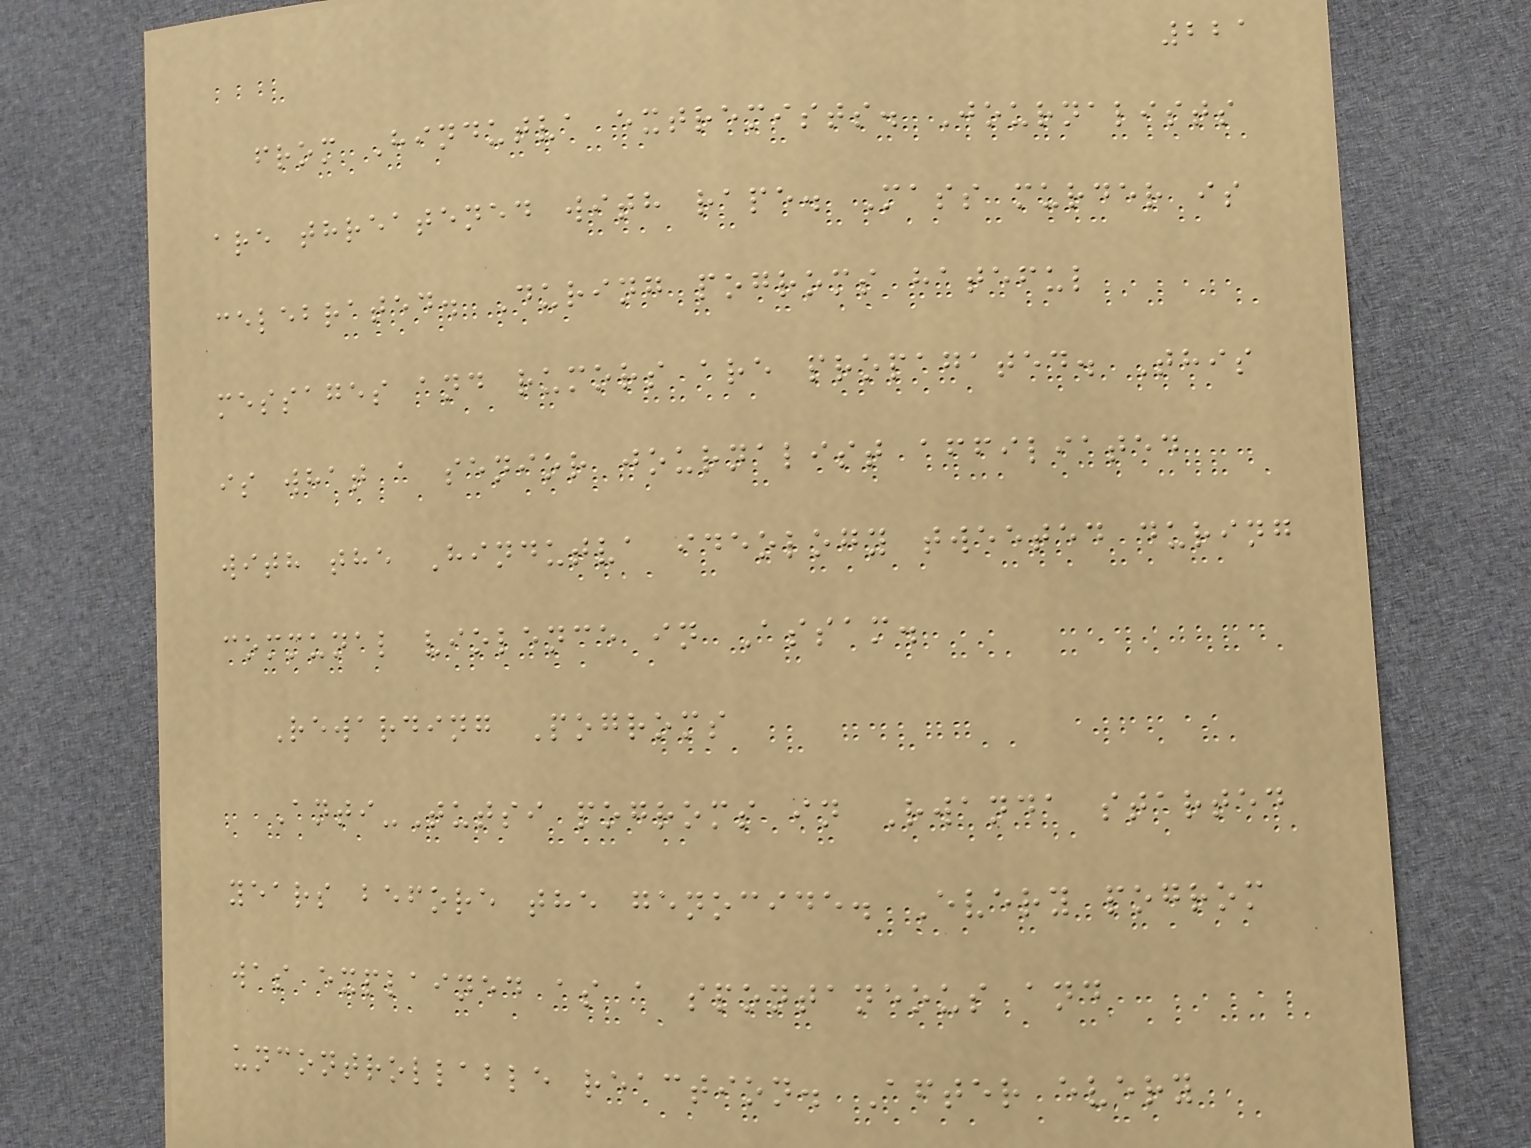221
from Hindutva extremists. Journalists
are threatened with rape. Mass murder is
celebrated. During pogroms hateful
messages and rumors are propagated. This
is what a senior journalist affiliated
with the Hindutva ideology tweeted during
communal violence in Assam.
Rewarding Pogroms
Anti-Tutsi pogroms in Rwanda started
years before the genocide. Every pogrom
was explained as a spontaneous and
uncontrollable reaction. After every
